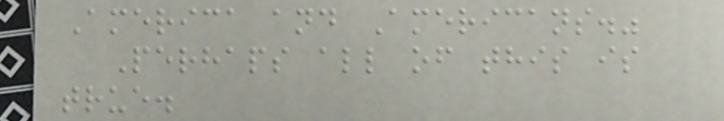America and Americans."
Perhaps all of this is
true.
